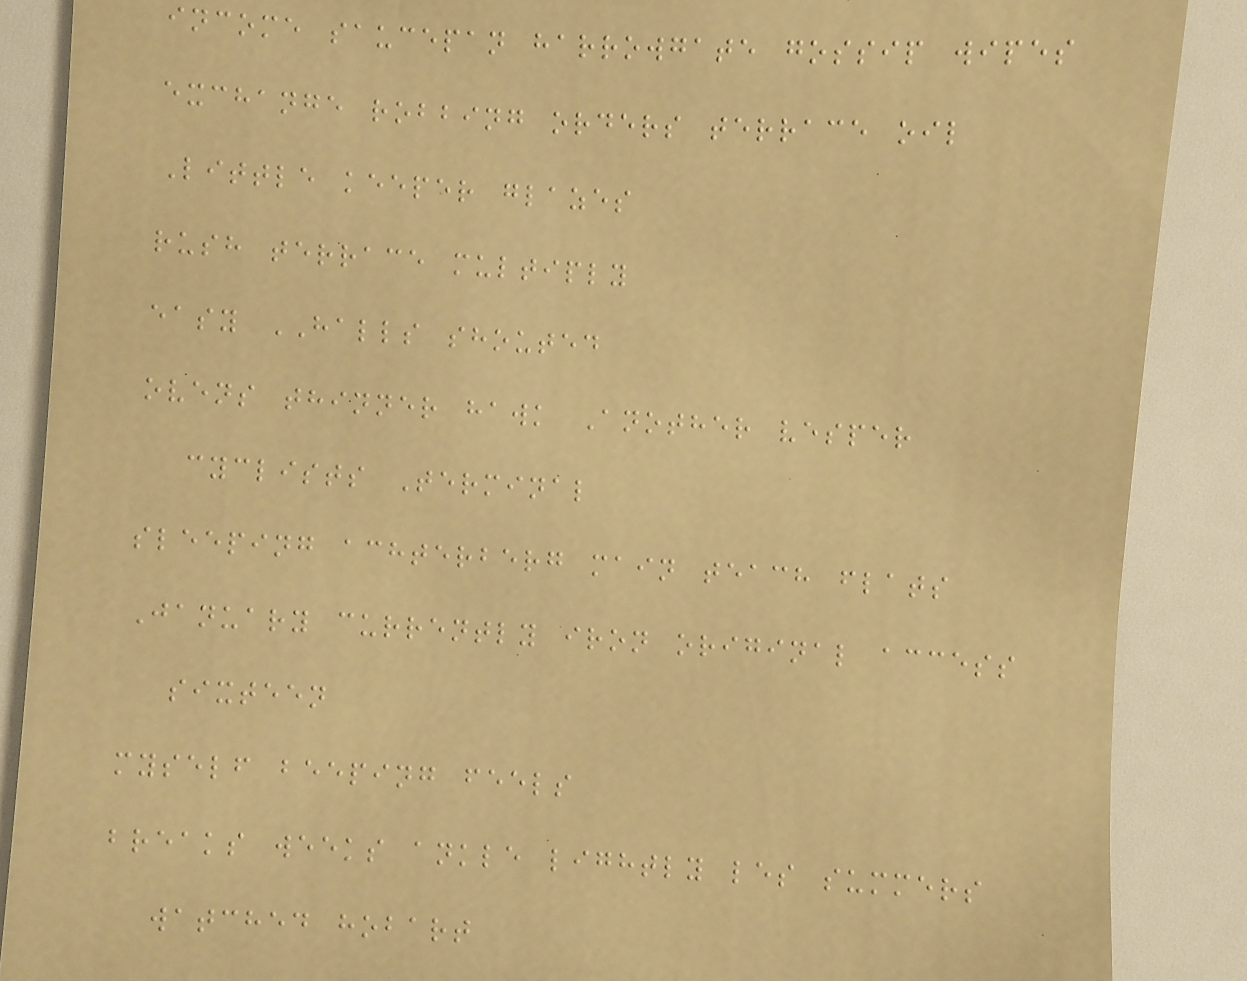income saucepan harrowgate gossip wipes
exchange robbing orders terrace oil
Little keeper glazes
rush terrace multiply
easy HALLS shouted
ovens thinner hawk Another vesper
cyclists Terminal
sleeping achterberg main teach flats
January currently iron original access
sixteen
myself beeping feels
breaks weeks ankle lightly les summers
watched hobart
